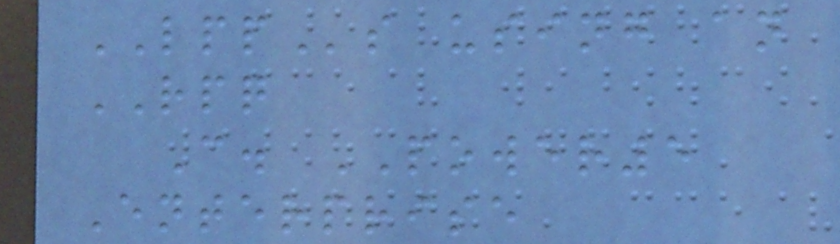LPPs using an
RPQ
C. POWER5
Enterprise
